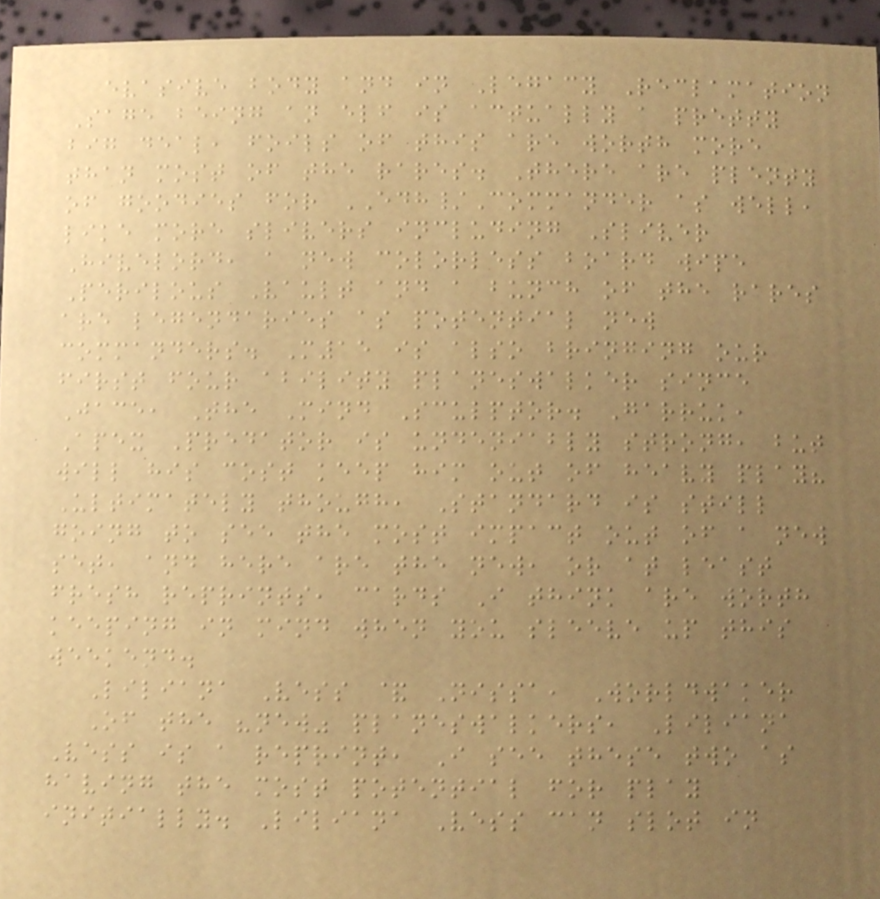evasive body and in Legacy Reclamation
Sage being an elf is actually a pretty
big deal, foils of this are worth more
than most of the rares. There are plenty
of goodies for EDH/Commander as well,
like more slivers including Sliver
Hivelord, a new colorless board wipe
Perilous Vault and a bunch of the rares
are legendaries as potential new
commanders. M15 is also bringing our
first four ability planeswalker since
Jace, The Mind Sculptor. Garruk,
Apex Predator is undeniably strong, but
will his cost keep him out of heavy play?
Ultimately though, Standard is still
going to see the most impact out of a new
set, and here are the new, or at least
fresh reprints, cards I think are worth
keeping in mind when you sleeve up this
weekend.
Liliana Vess & Nissa, Worldwaker
Of the "new" planeswalkers, Liliana
Vess is a reprint, I see these two as
having the most potential for play
initially. Liliana Vess can slot in
